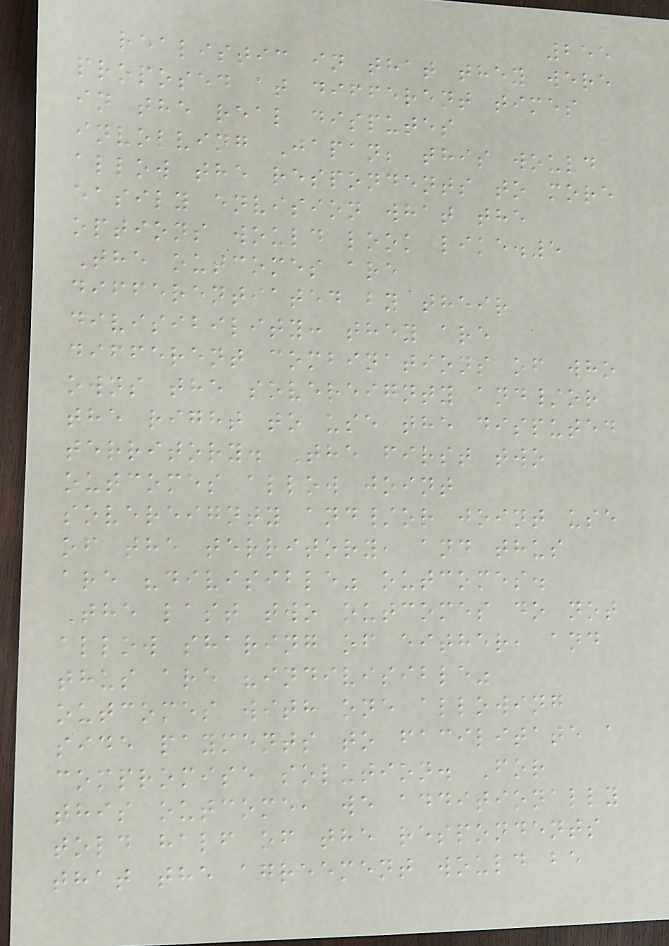255
realistic in that they were
proposed at different times
in the real disputes
involving Japan; this would
allow the respondents to more
easily envision what the
options would look like.5
The outcomes are
differentiated by their
divisibility: they are
different combinations of who
owns the sovereignty and/or
the right to use the disputed
territory. The first two
outcomes allow joint
sovereignty and/or joint use
of the territory, and thus
are "divisible" outcomes.
The last two outcomes do not
allow sharing of either, and
thus are "indivisible"
outcomes with one allowing
side payments to facilitate a
compromise solution. For
this outcome, we additionally
told half of the respondents
that the agreement would be
